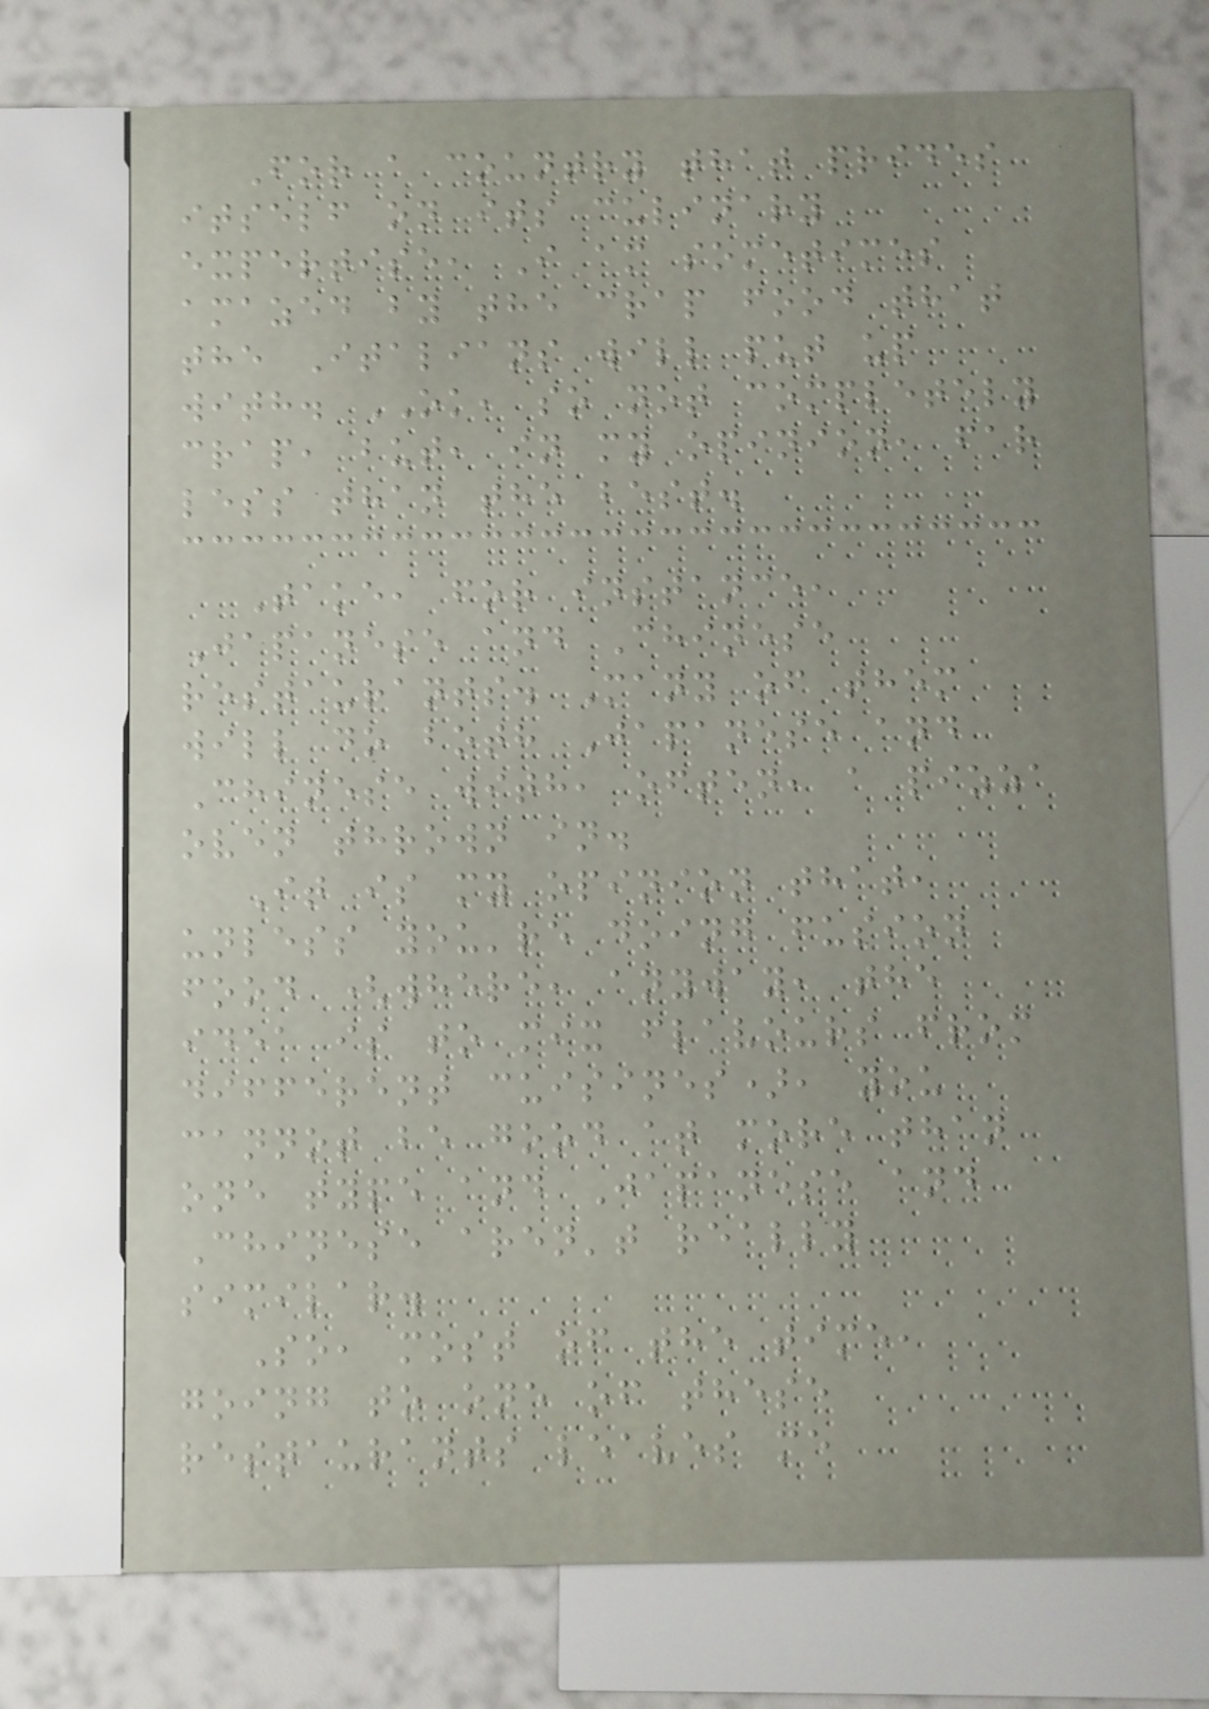For a country that prides
itself on its culinary
expertise, I am sometimes
amazed by the crap food that
the Italians will put up
with. OK, so not completely
crap, but, in my opinion, far
less than the best.
Take, for instance,
Japanese and Chinese
restaurants. Many of them
will do both Japanese and
Chinese with, often, a pizza
oven thrown in.
It is my opinion that,
unless you're doing fusion
food (where, anyway, the
idea is to mix flavours from
different cuisines), you
cannot be good at more than
one type and Japanese and
Chinese aren't really
similar.
So, most of the time,
going to one of these
restaurants leaves me
